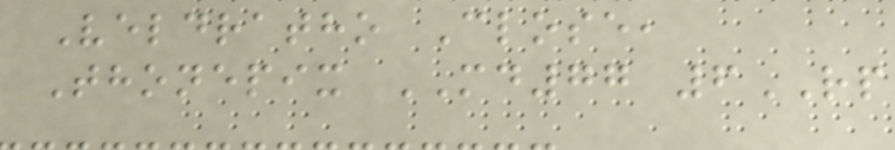Veldratho Close,
Thonepix MD77 6RP
